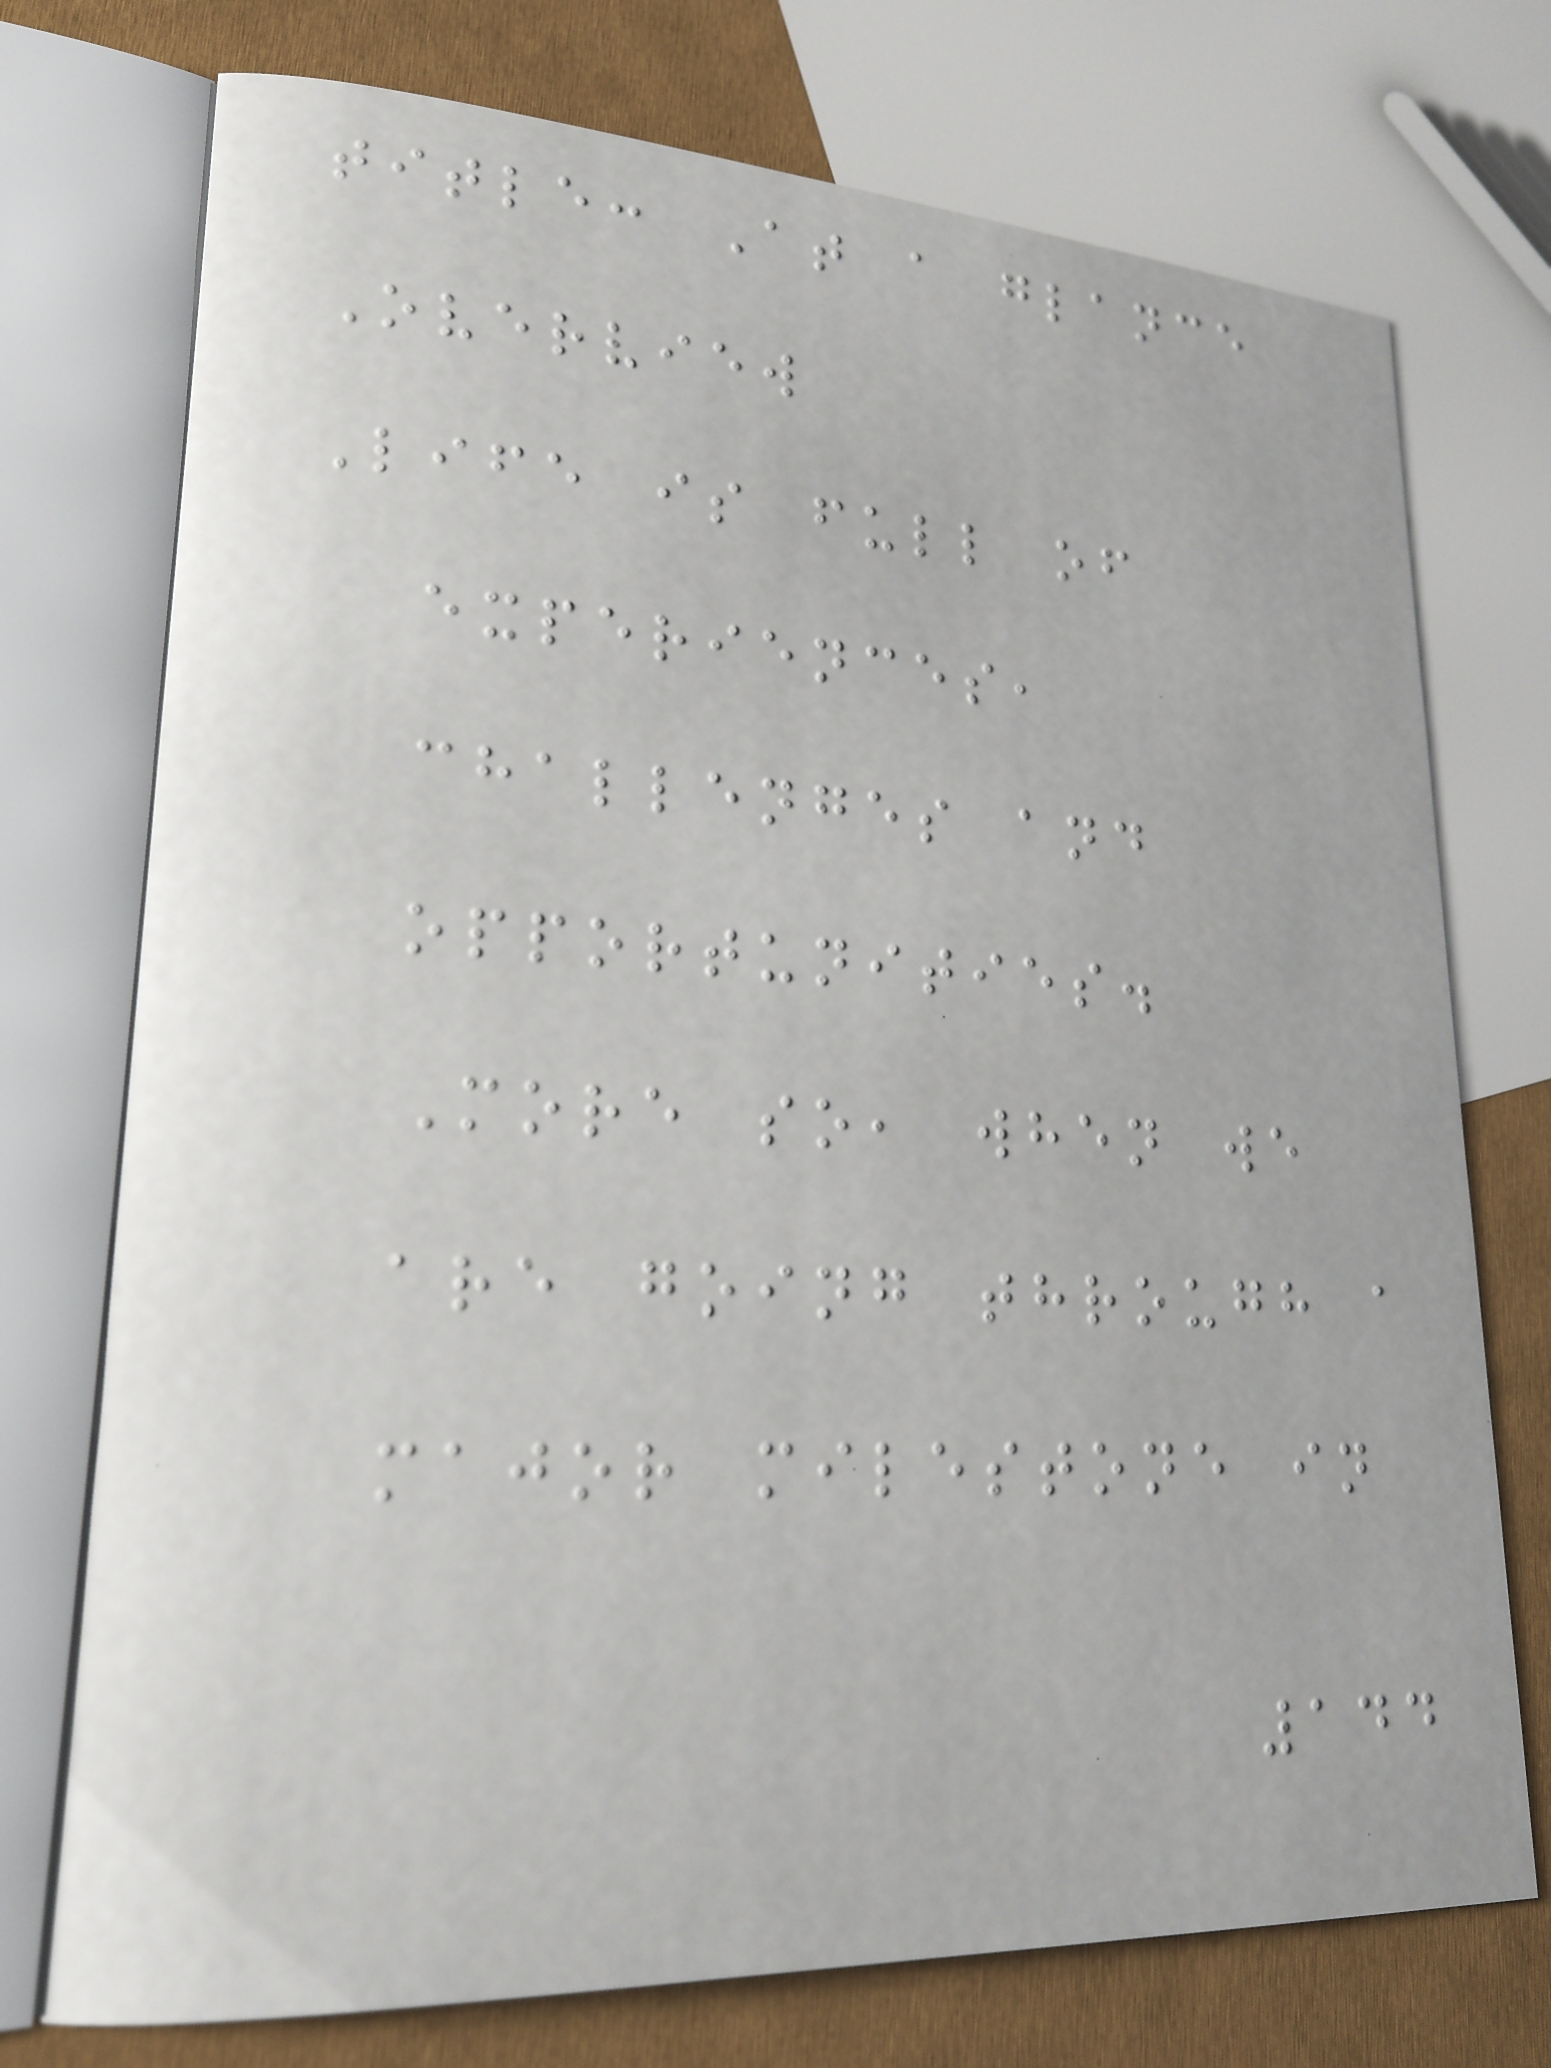title: At a glance
Overview
Life is full of
experiences,
challenges and
opportunities.
More so, when we
are going through a
major milestone in
144
